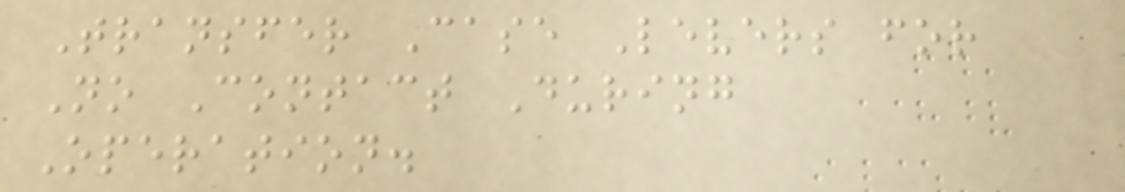Transfer Case Levers for
No Contact During
Operation.
